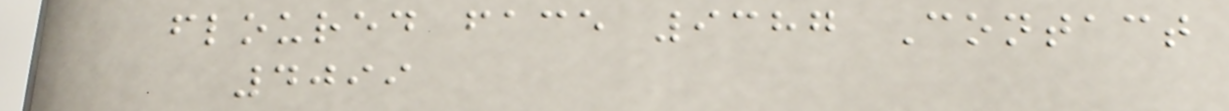floured face 9387 Contact
4099
